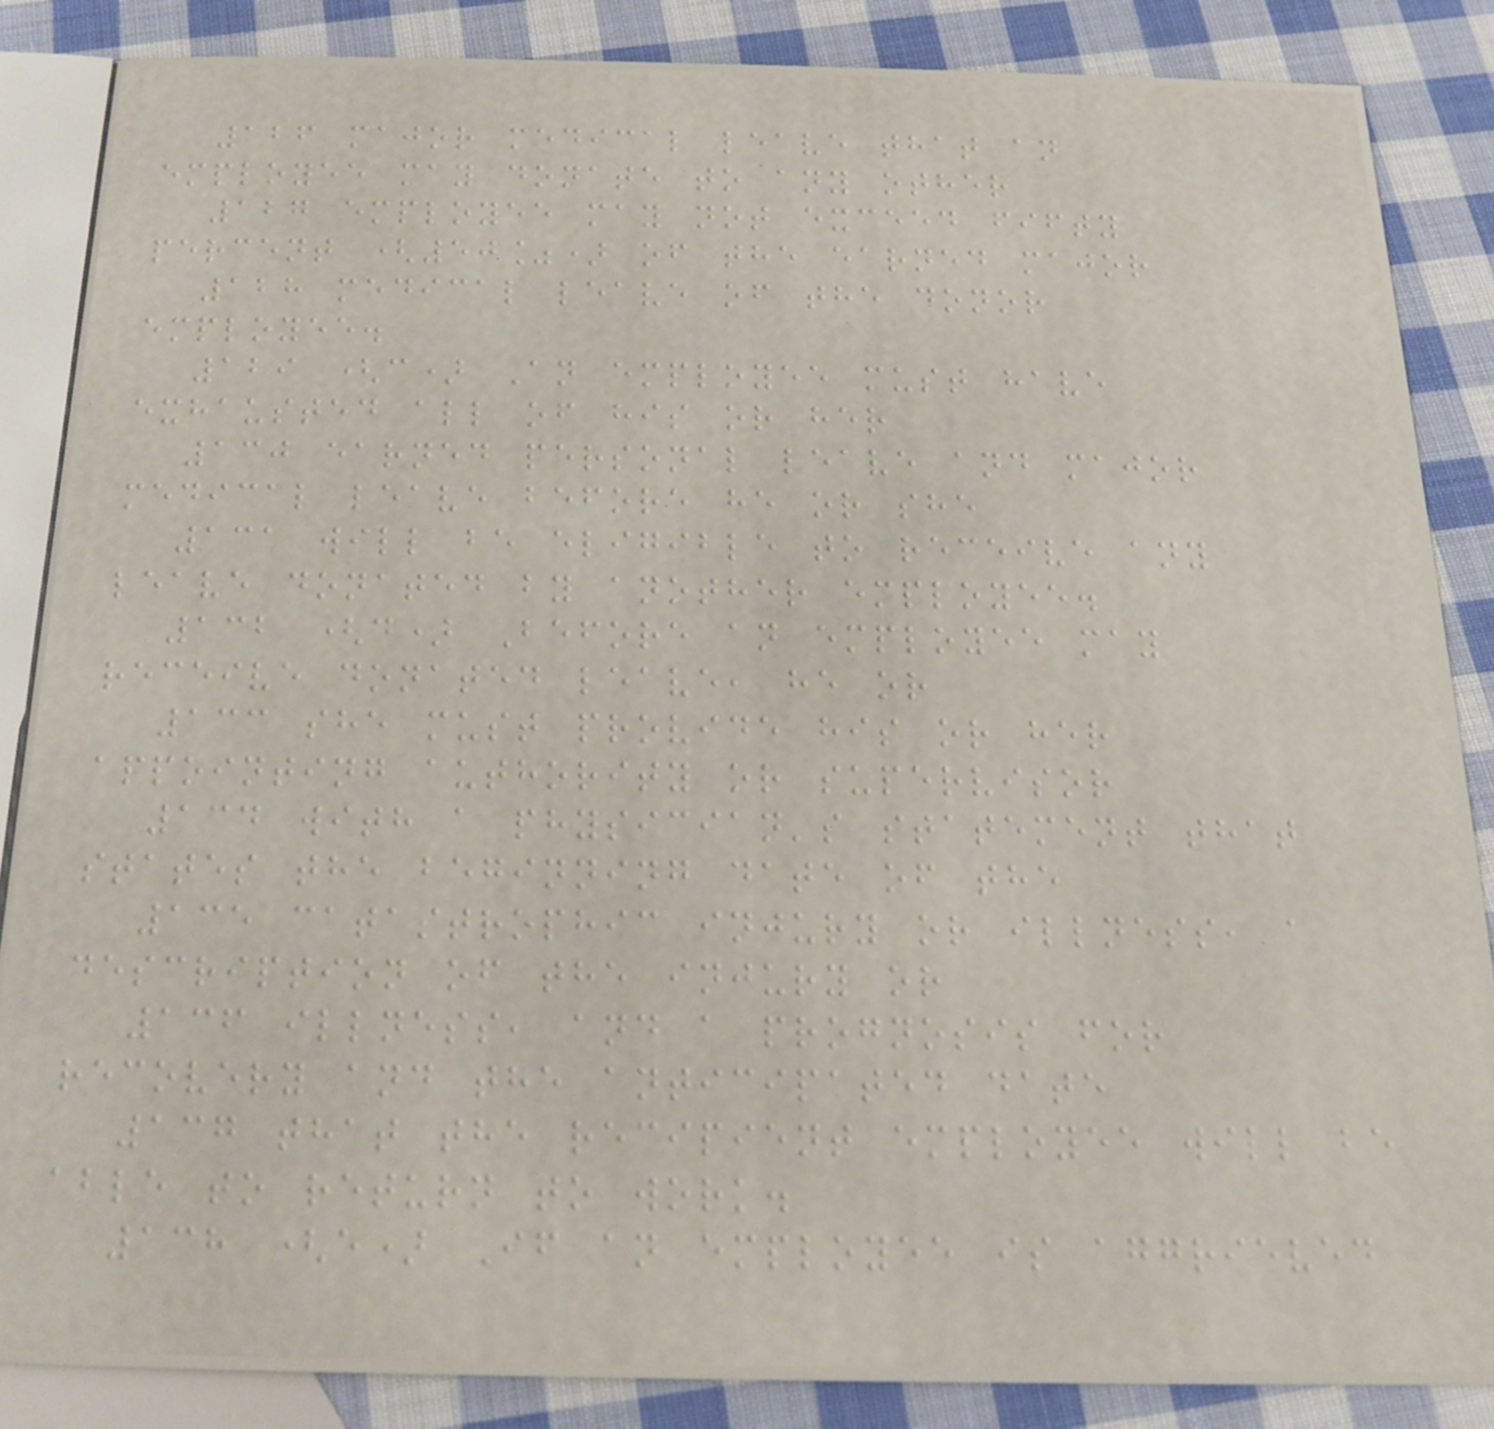126 major medical leave that an
employee may donate to any other
127 employee may not exceed fifty
percent (50%) of the earned major
128 medical leave of the donor
employee.
129 (c) An employee must have
exhausted all of his or her
130 earned personal leave and major
medical leave before he or she
131 will be eligible to receive any
leave donated by another employee.
132 (d) Before an employee may
receive donated leave, he or
133 she must provide his or her
appointing authority or supervisor
134 with a physician's statement that
states the beginning date of the
135 catastrophic injury or illness, a
description of the injury or
136 illness, and a prognosis for
recovery and the anticipated date
137 that the recipient employee will be
able to return to work.
138 (e) If an employee is aggrieved
